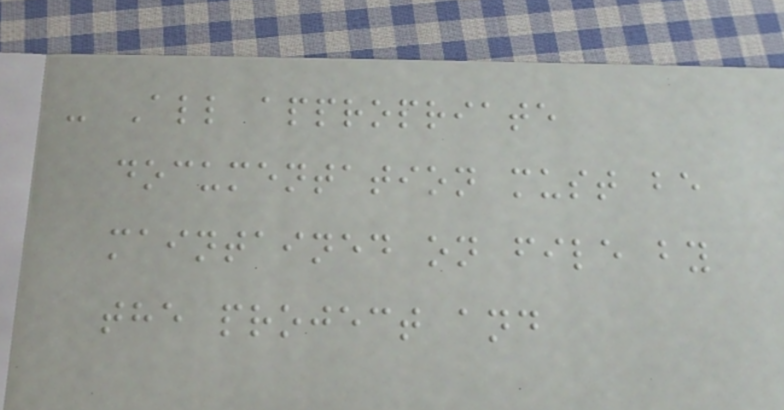- All appropriate
documentation must be
maintained on file by
the project and
